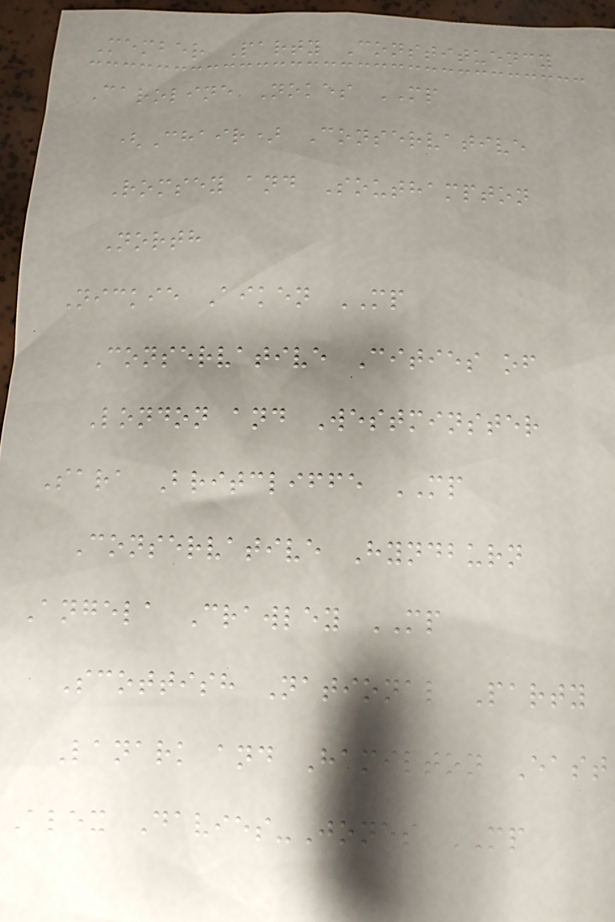Member Party Constituency
Caroline Nokes MP
(Chair) Conservative
Romsey and Southampton
North
Nickie Aiken MP
Conservative Cities of
London and Westminster
Sara Britcliffe MP
Conservative Hyndburn
Angela Crawley MP
Scottish National Party
Lanark and Hamilton East
Alex Davies-Jones MP
